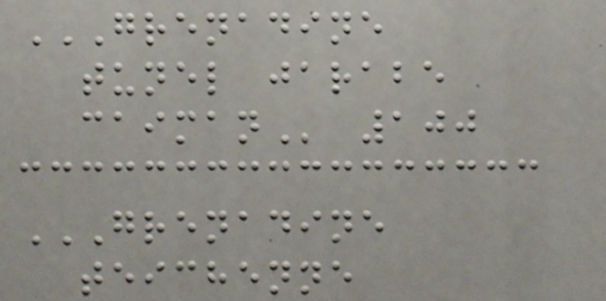GRENADINE
TUNEL JARABE
CAIMAN 100
GRENADINE
TEICHENNE
